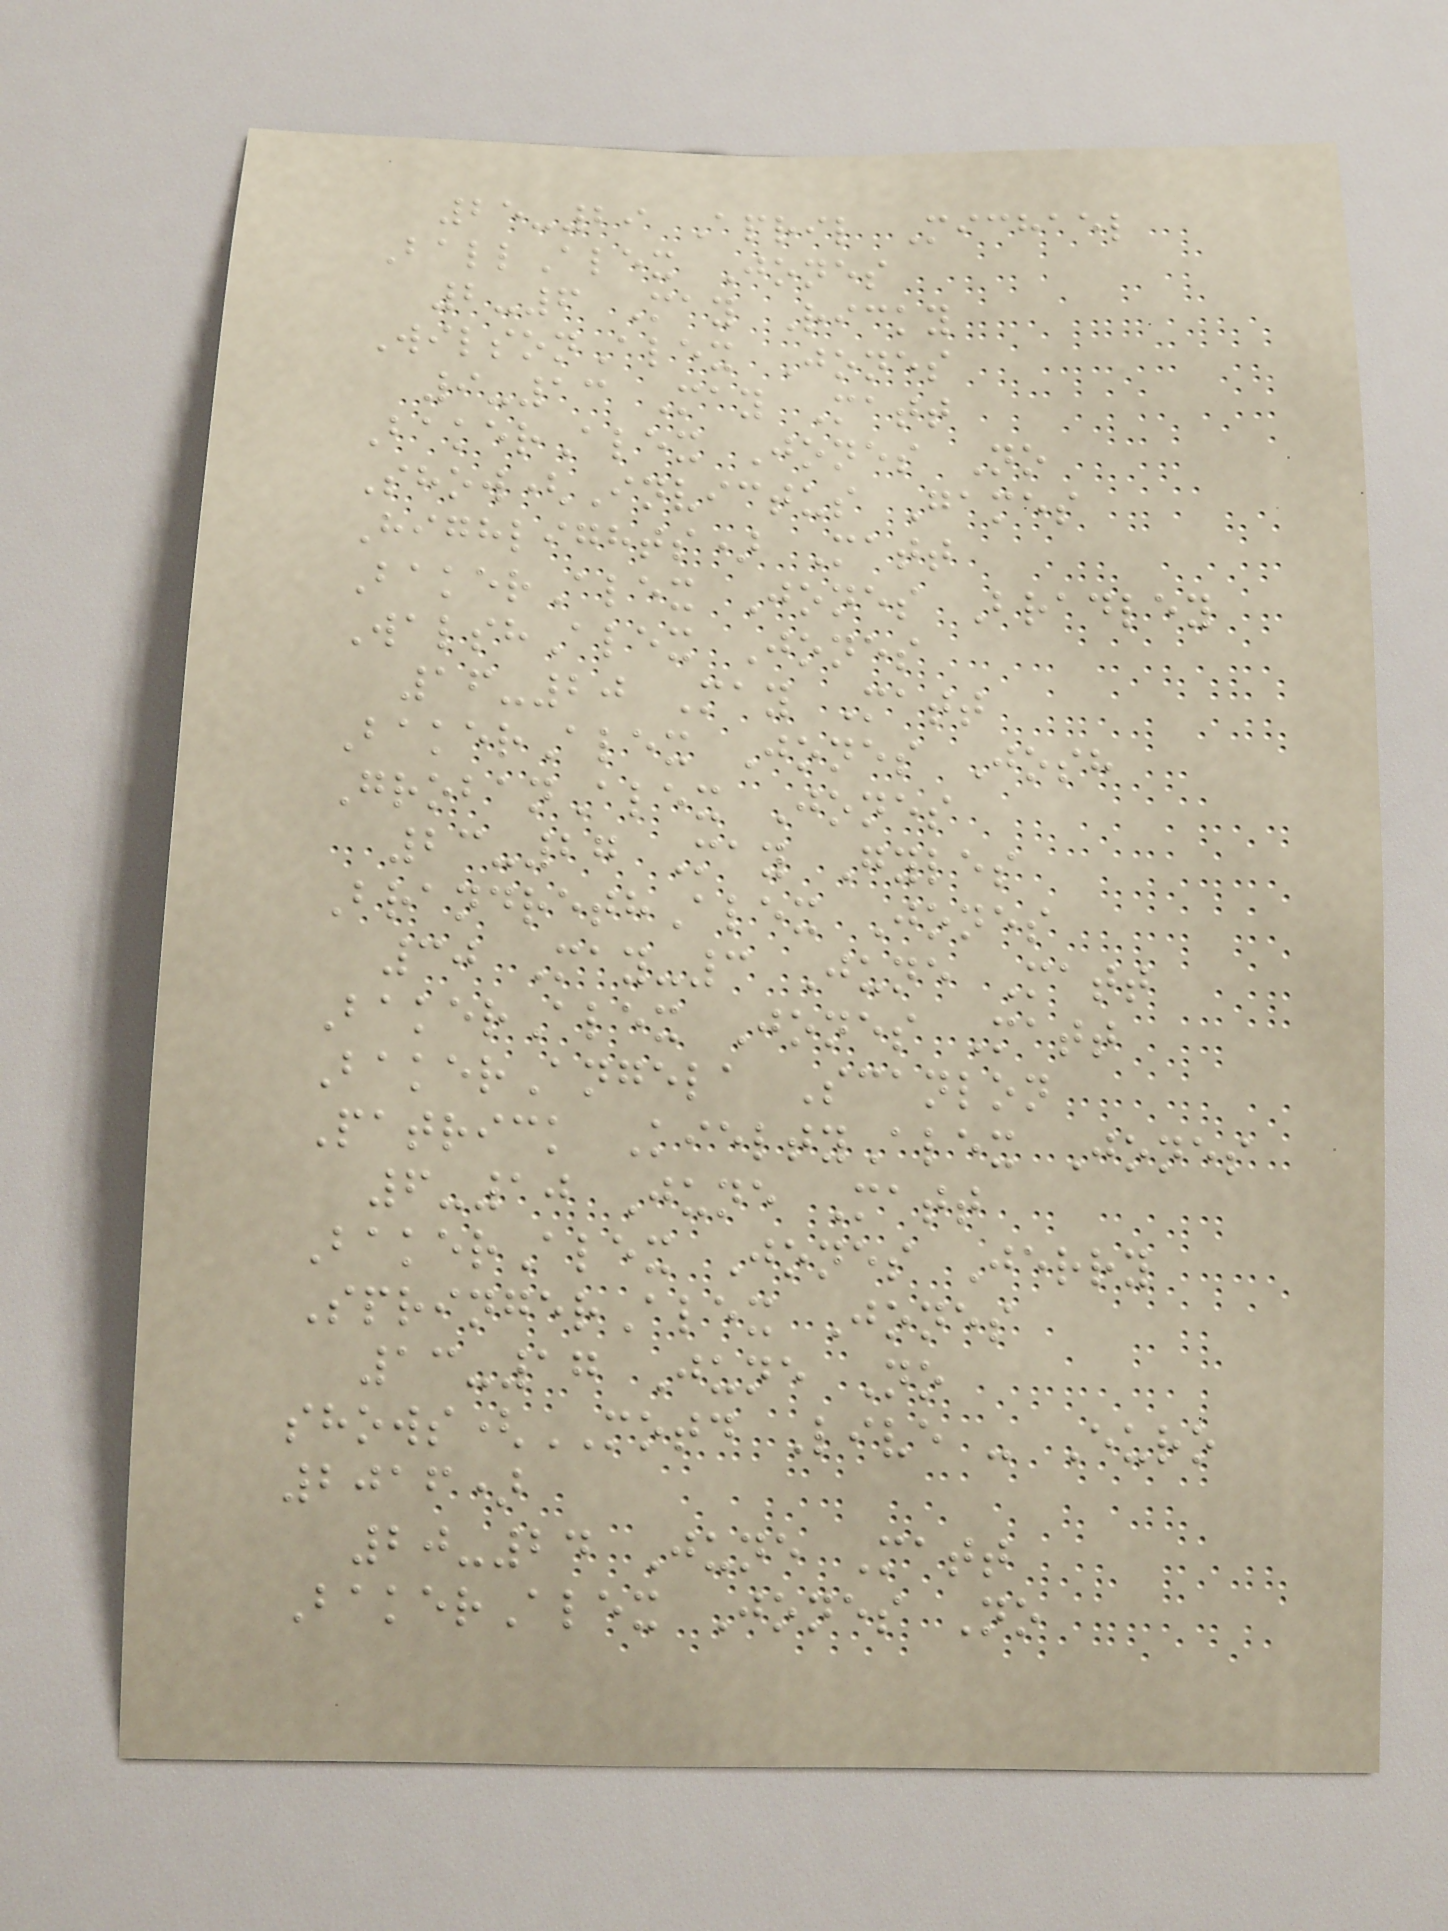25-29 April Michael
BallAlex Jones
2-6 May Ricky
WilsonAlex Jones
9-13 May Matt
BakerAlex Jones No
Show(Invictus Games
Highlights) Matt
BakerAlex Jones Bradley
WalshAlex Jones
16-20 May Matt
BakerAlex Jones Josh
GrobanAlex Jones
23-27 May Gyles
BrandrethAlex Jones
30 May-3 June Matt
BakerAlex Jones Matt
BakerAngela Scanlon
Patrick KieltyAlex Jones
6-10 June Matt
BakerAlex Jones Jerry
SpringerAlex Jones
13-17 June No
shows(MOTD Live - Euro
2016)
20-24 June Matt
BakerAlex Jones No
